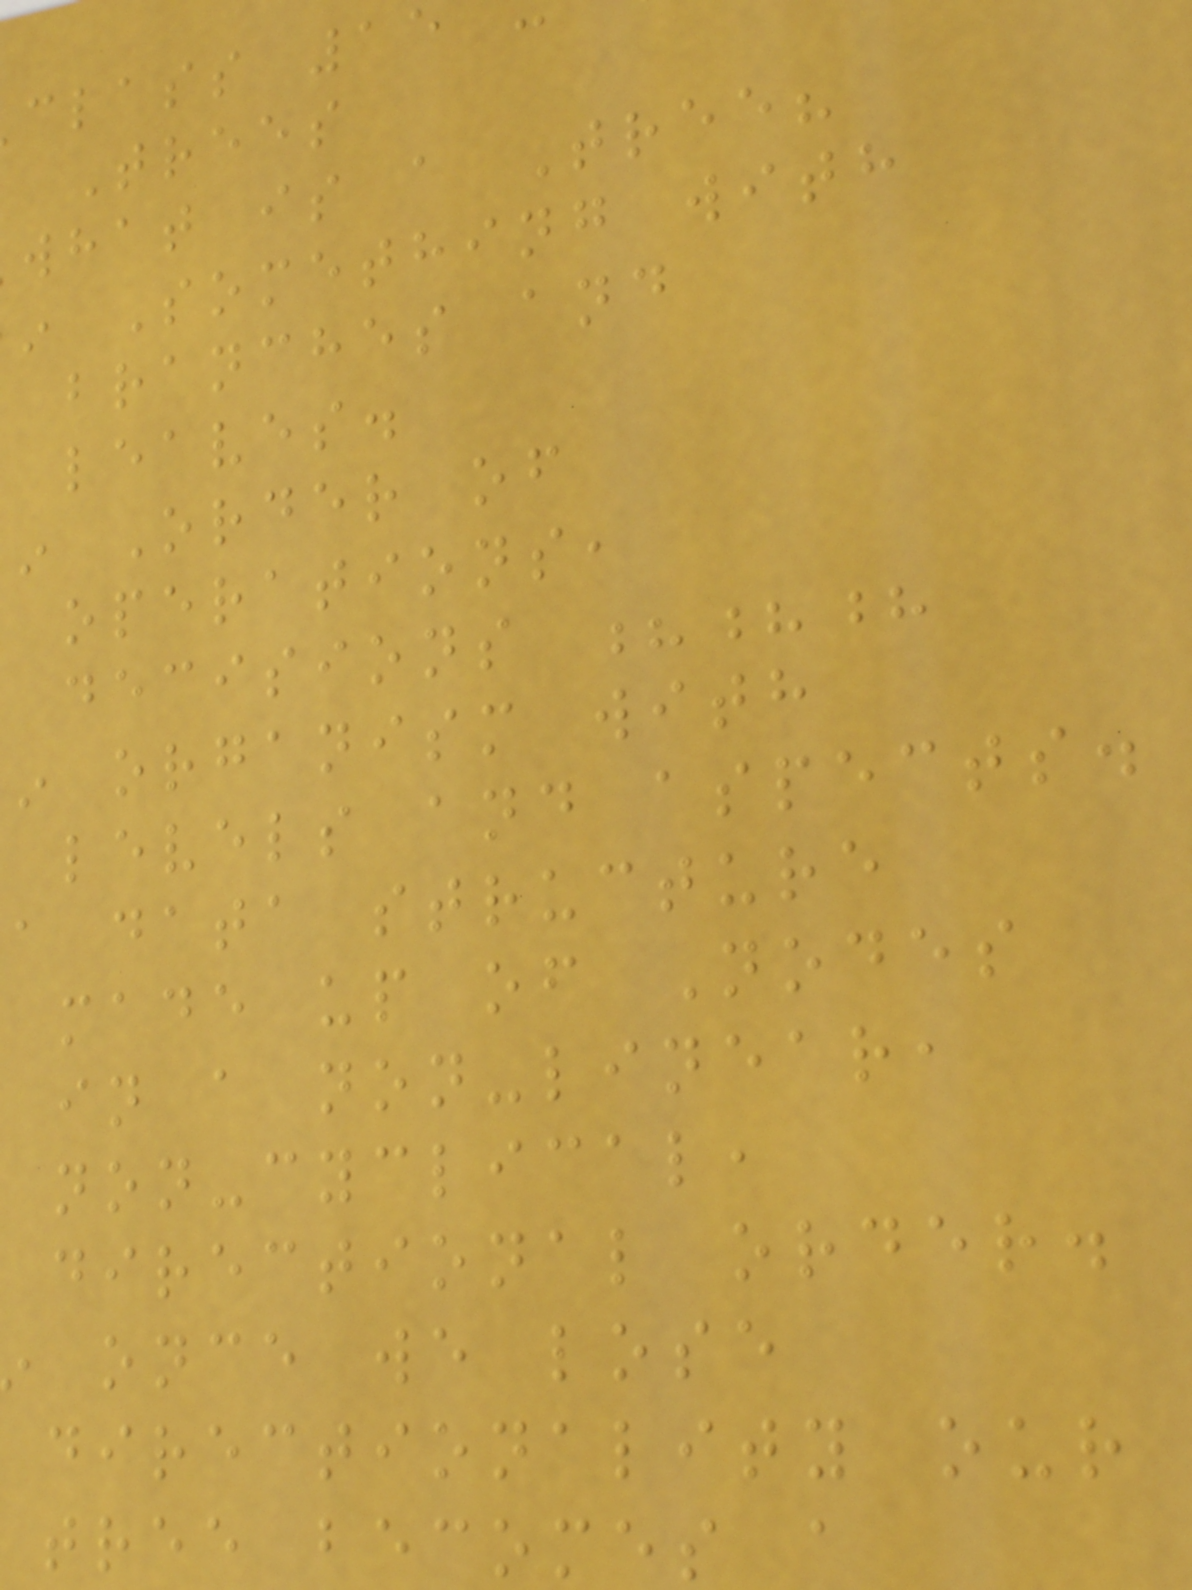class 15
Trees
what is a Tree?
Something with
branches and
leaves.
Order of
operations,
decisions ???
organism with
levels and aspects.
a data structure
made up of Nodes
in a non-linear,
non-cyclical,
directional order.
once we lose
directionality our
tree becomes a
